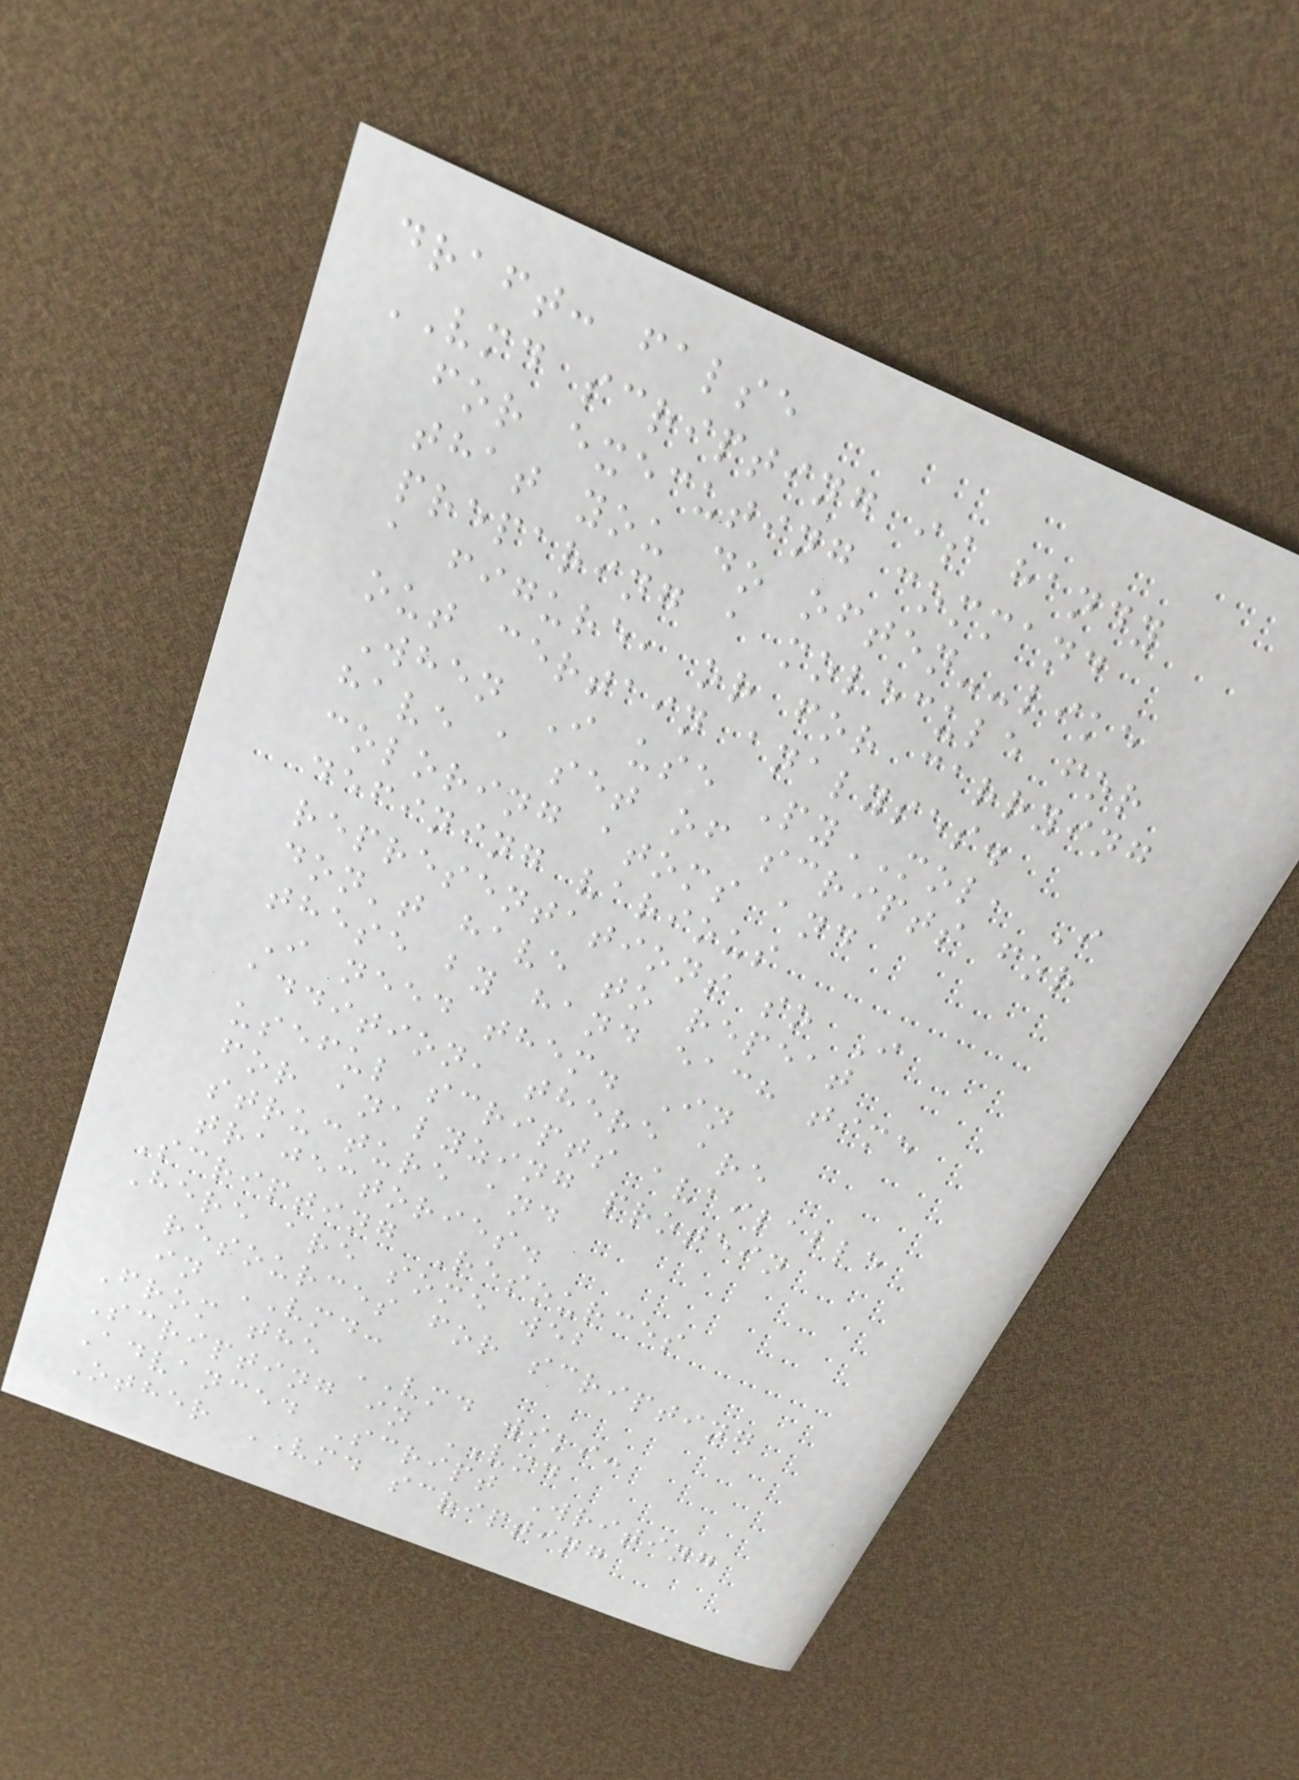draft: false
VMD scripting is handy
for executing command
that you do often--like
preparing a molecule for
a figure, or for carrying
out certain analyses.
When I use PyMOL, I
have a set of scripts for
coloring atoms and
defining various
representations so I
don't have to repeat
these by hand each time
I need them. In
addition, there are
useful scripts available
for analyzing protein
structure and
trajectories.
Scripting Resources
Here are some web
resources for scripting
in VMD:
From the VMD wiki:
Scripting in VMD
Advanced Script Writing
Other VMD scripting
